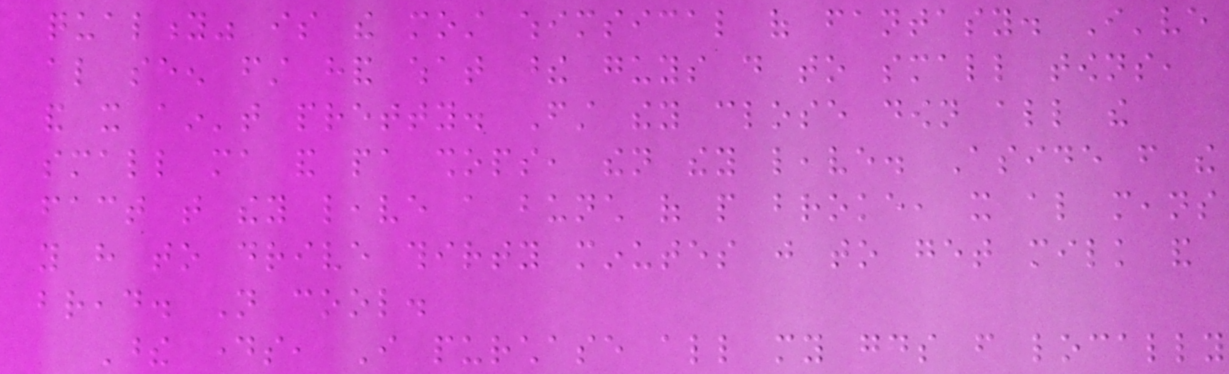quality" is the most whimsical of fantasy. I've
also seen first hand what these guys do to small towns,
and it ain't pretty. First they close down all the
small ma and pa shops, then they leave. Aside from the
fact that they leave a bunch of people broke, it also means
you have to drive thirty minutes just to get milk and
bread. Not cool.
These days, I purchase all my goods from locally
